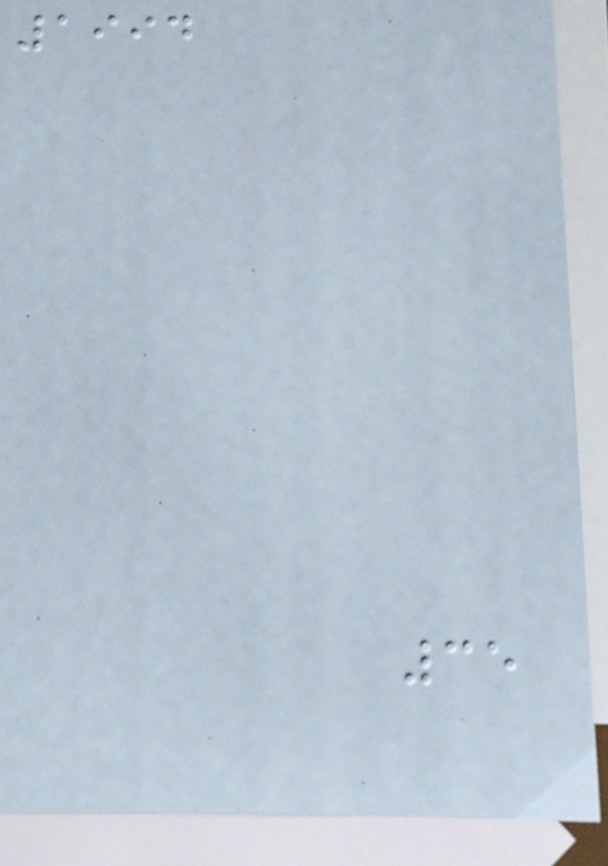1994
35
